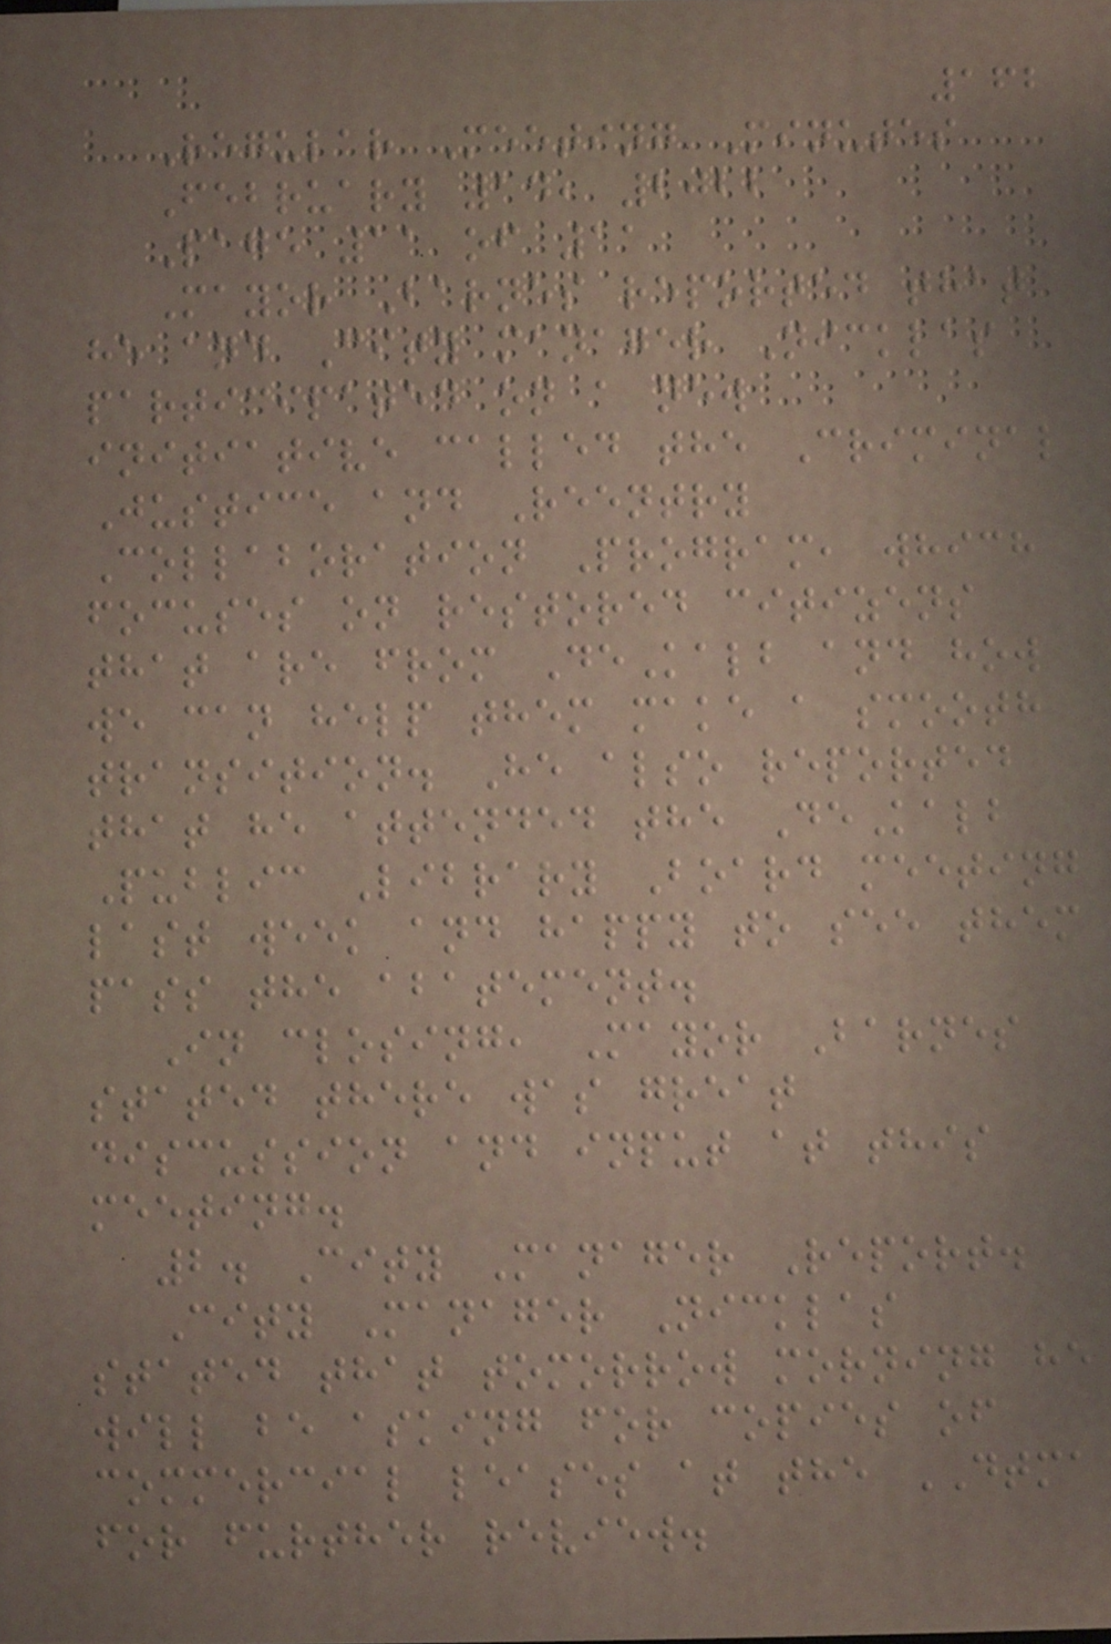162
Regular Meeting Minutes
February 14, 2022
Page 11 of 11
Mayor Barnes reported that
he and City manager Nicklas
participated on a new
initiative called the Criminal
Justice and Reentry
Collaboration Program, which
focuses on restored citizens
that are from DeKalb and how
we can help them make a smooth
transition. He also reported
that he attended the DeKalb
Public Library Board meeting
last week and happy to see them
pass the abatement.
In closing, Mayor Barnes
stated there was great
discussion and input at this
meeting.
2. City Manager Report.
City Manager Nicklas
stated that tomorrow morning he
will be asking for copies of
commercial leases at the DTMA
for further review.
